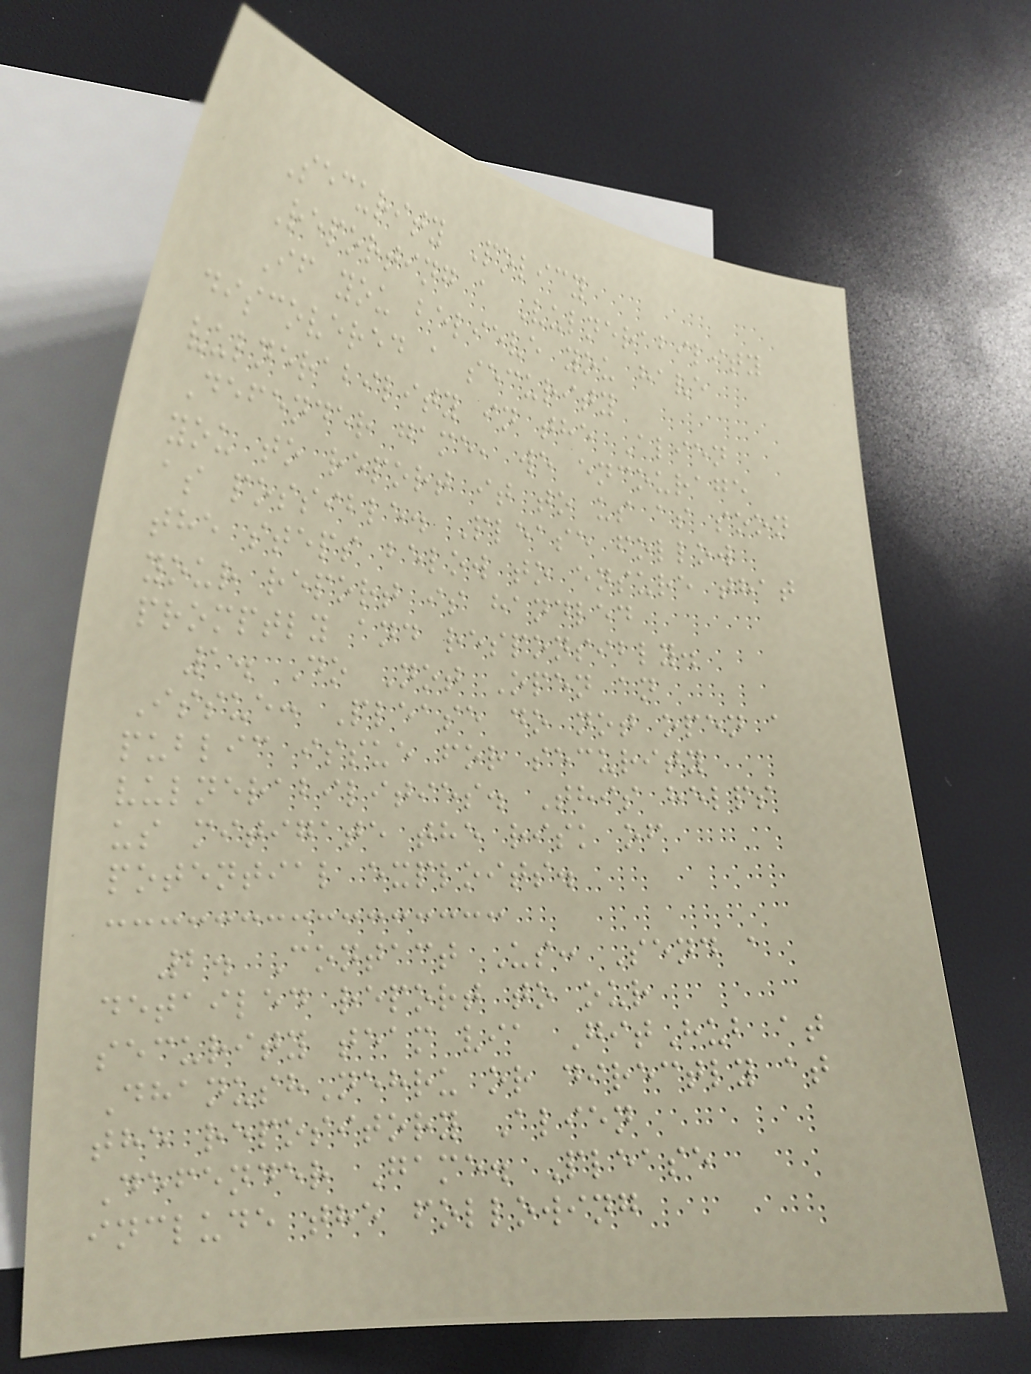Security Policy
Reporting a Vulnerability
If you believe you have
discovered a security
vulnerability in the Alien
Defender game, we encourage
you to report it to us as soon
as possible. Please follow
the steps below to ensure that
your report is handled
promptly and responsibly.
1. Do Not Open an
Issue: Please do not open a
public issue for security
vulnerabilities. This helps
us mitigate the risk of
potential exploits.
2. Contact Us: Send a
detailed report to our
security team via GitHub at
DhanushNehru or directly at
the repository Alien
Defender Game. Please
include the following
